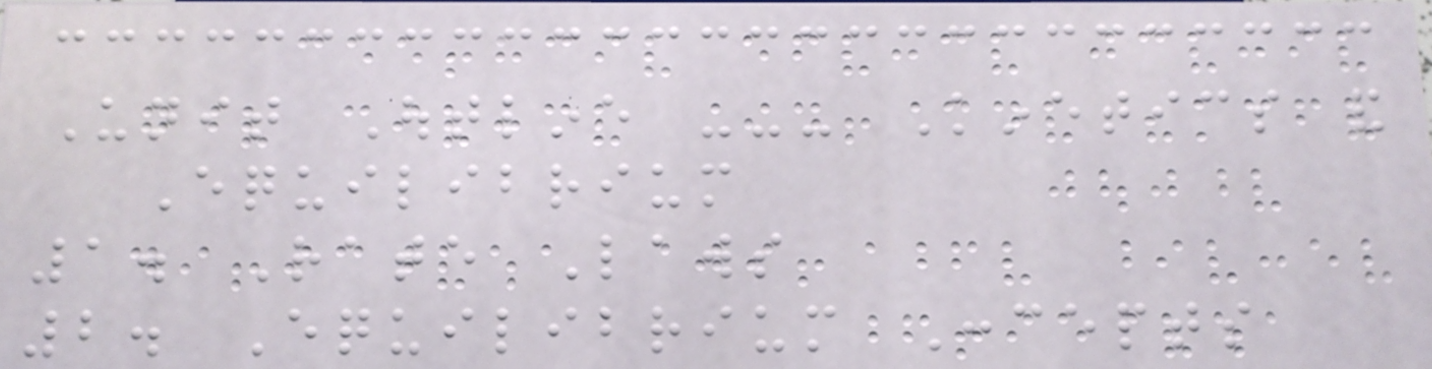Unit Outline --- Kinetics and
Equilibrium
1. Rate Laws
2. Equilibrium Concepts
